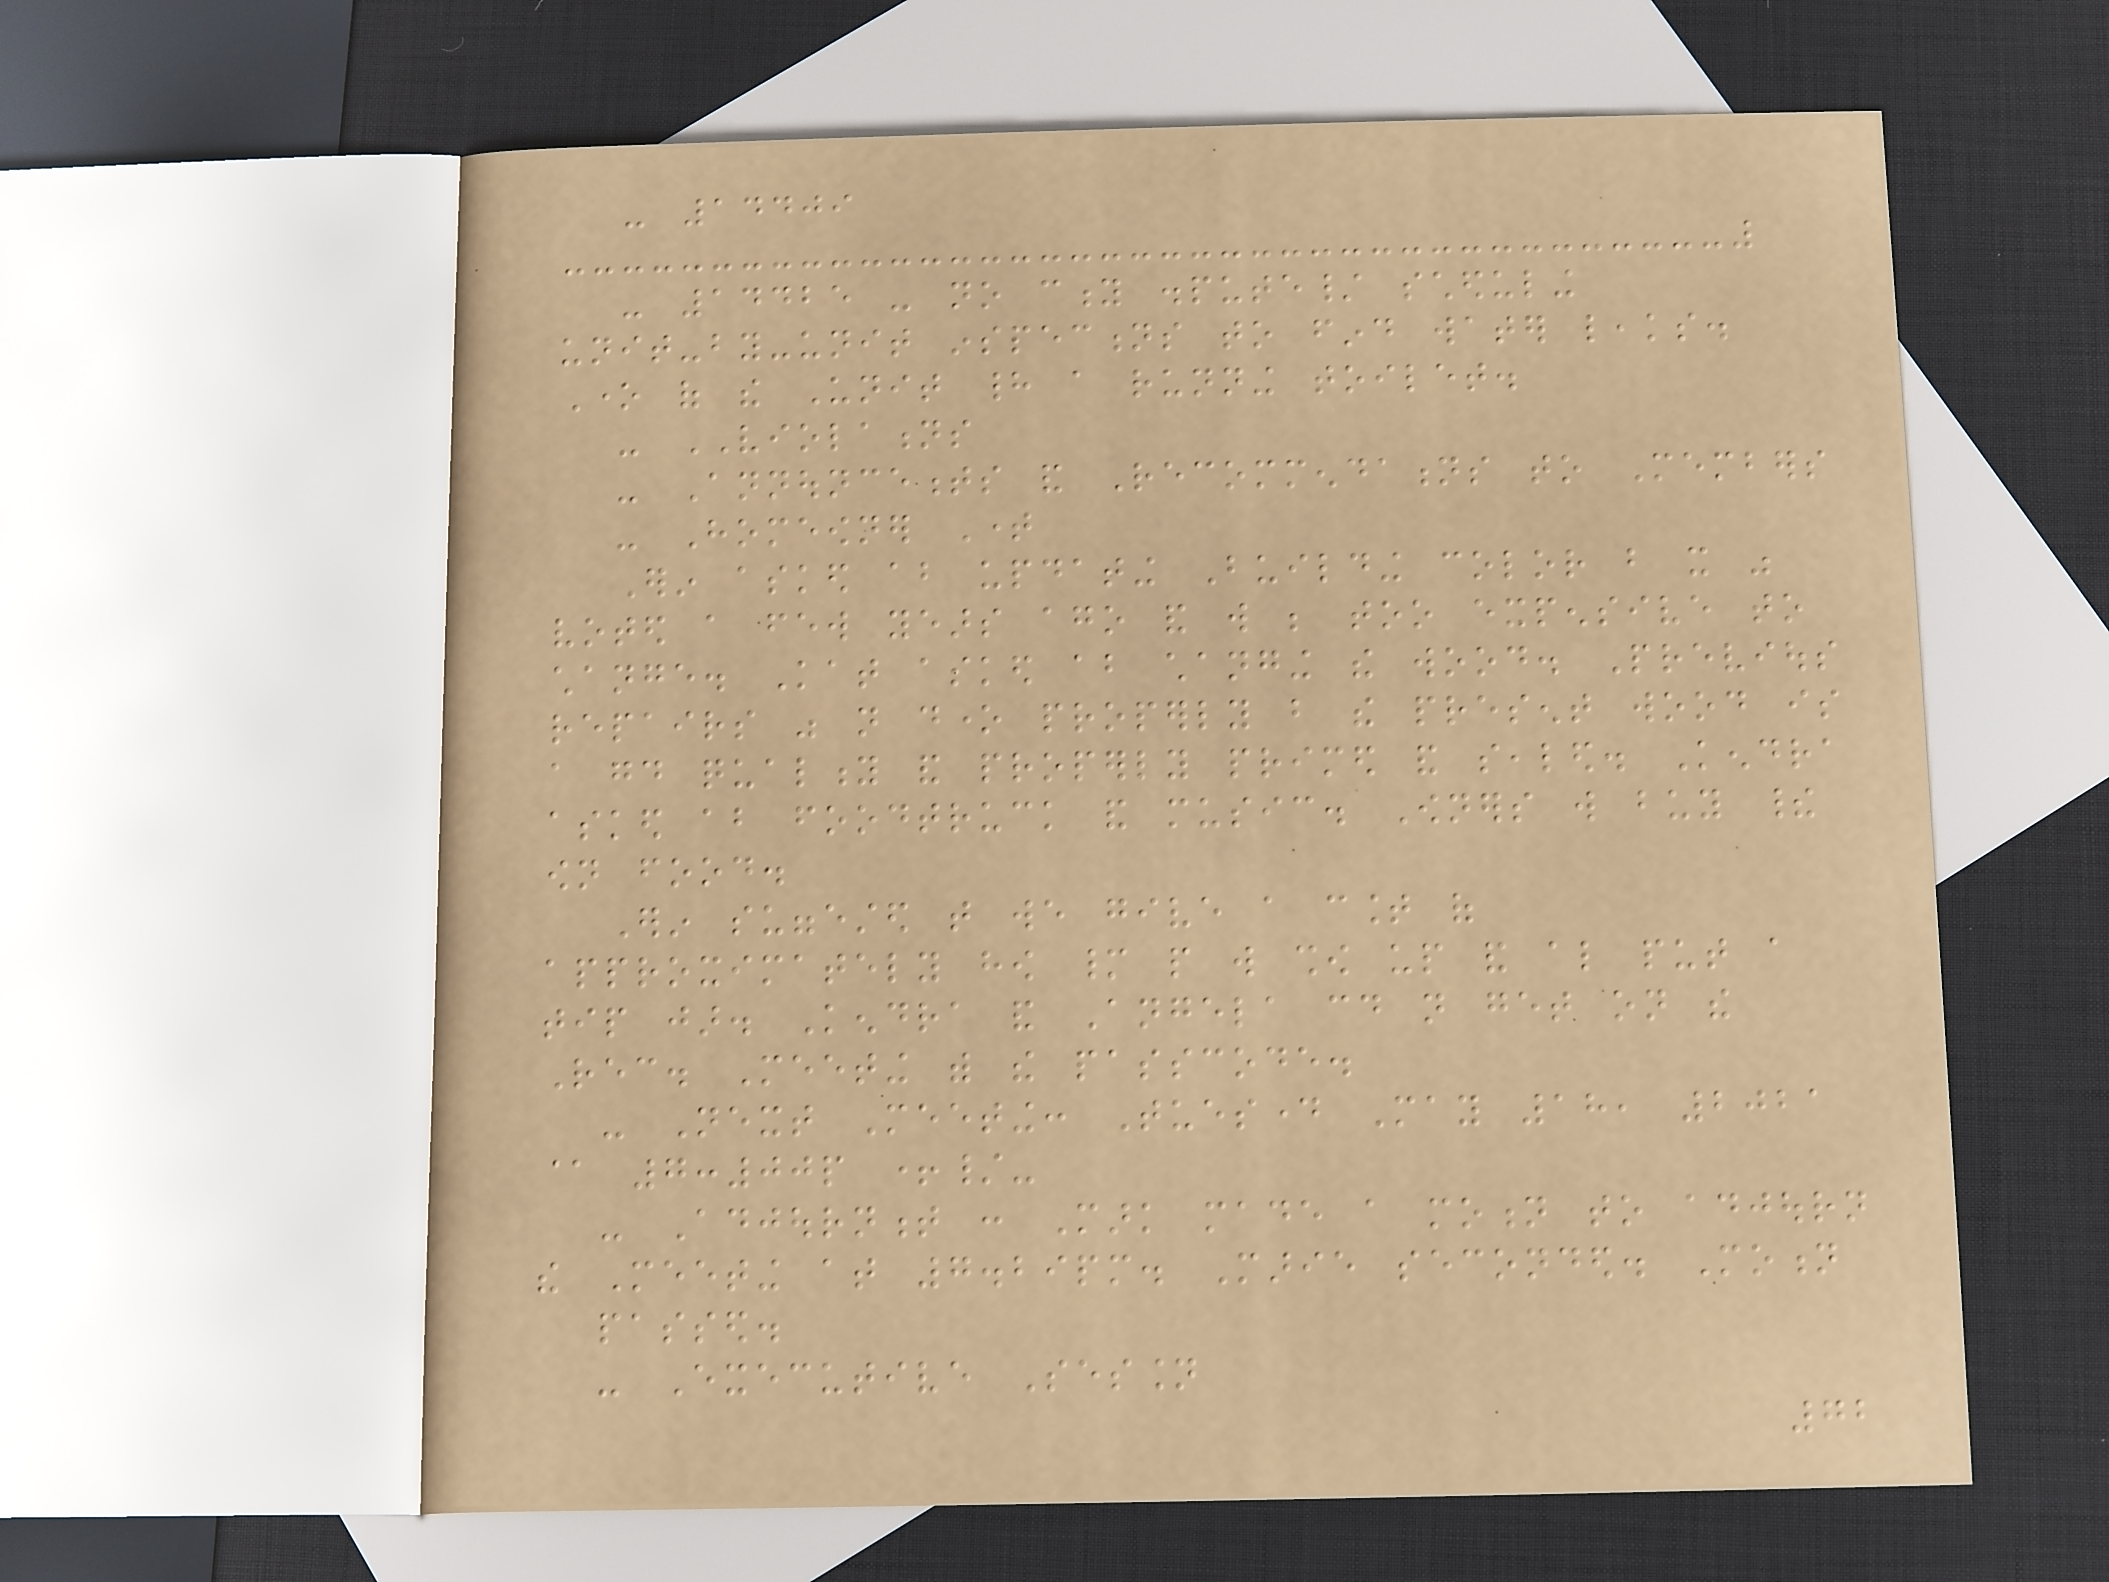- 14409
- 14425 - no city dispute/ scheduling
unit-by-unit inspections to find water leaks.
One of the Unit had a running toilet.
- VIOLATIONS
- Announcements and Recommendations to Members
- Homeowner Time
Erin asked about updating Building color but it was
voted a few years ago and will be too expensive to
change. Kat asked about changing the wood. Previous
repairs was not done properly but the present wood is
a good quality and properly primed and sealed. Kendra
asked about foodtruck and music. Owners will buy their
own food.
Erin suggested that we give a count of
approximately how many people will show up and also put a
tip jar. Kendra and Angela could not get on the
Rec. Meeting with the passcode.
- Next Meeting: Tuesday May 18, 2021
@ 7:00p +/-
- Adjournment : Mark made a motion to adjourn
the Meeting at 7.29pm. Marie seconded. Motion
passed.
- Executive Session
72
